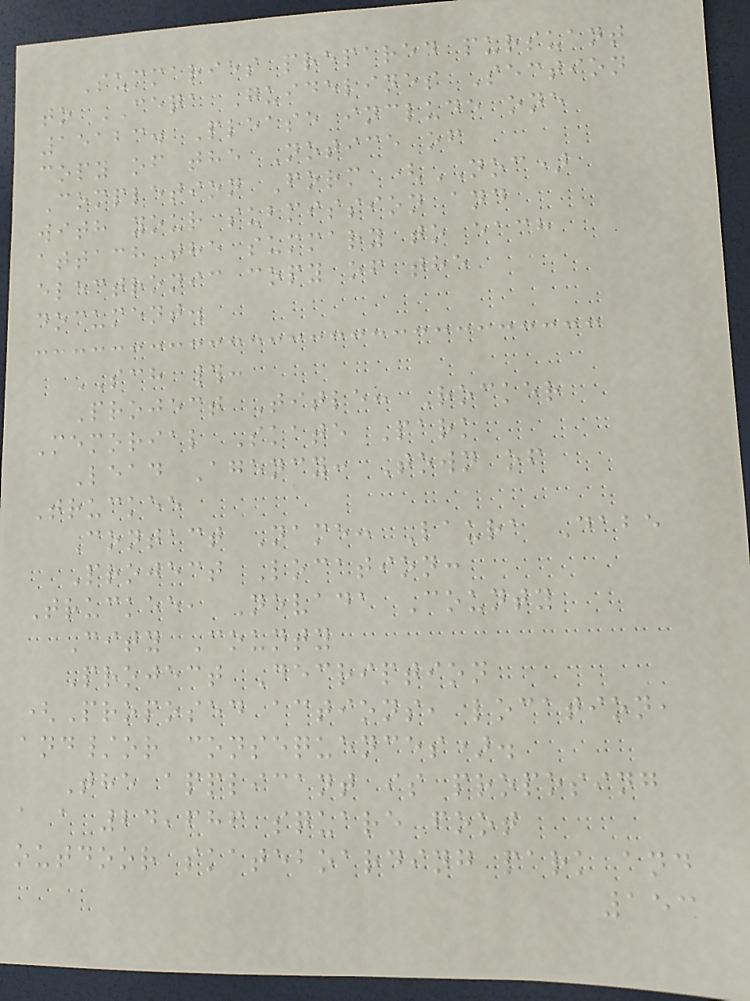Summaries prepared pursuant
to CEQA Guidelines Section
15123. Please include one
copy of the Notice of
Completion Form (NOC)
with your submission and
attach the summary to each
electronic copy of the
document.
SCH #:
Project Title: Rocker
Memorial Skate Park
Lead Agency: Town of
Truckee
Contact Name: Laura Dabe
Project Location:
Truckee, Nevada County
City County
Project Decription
(Proposed actions, location,
and/or consequences).
The applicant is proposing
a a 24,686 square foot
outdoor skateboarding park and
153
